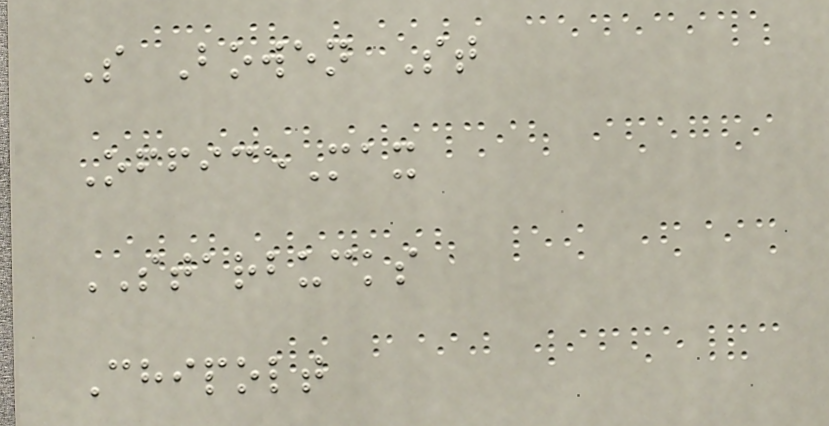S Bowen St
OfficeMax
STARBUCKS
Chipolt
